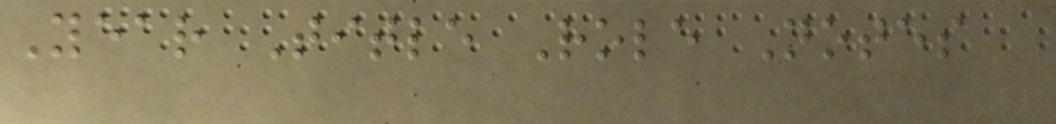Year Title Role Notes
